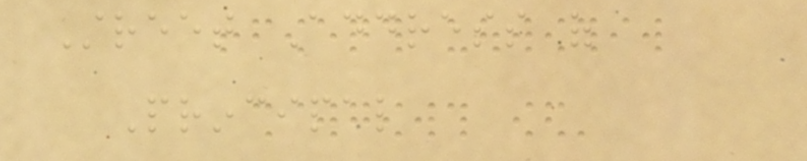Street Address of
Principal
